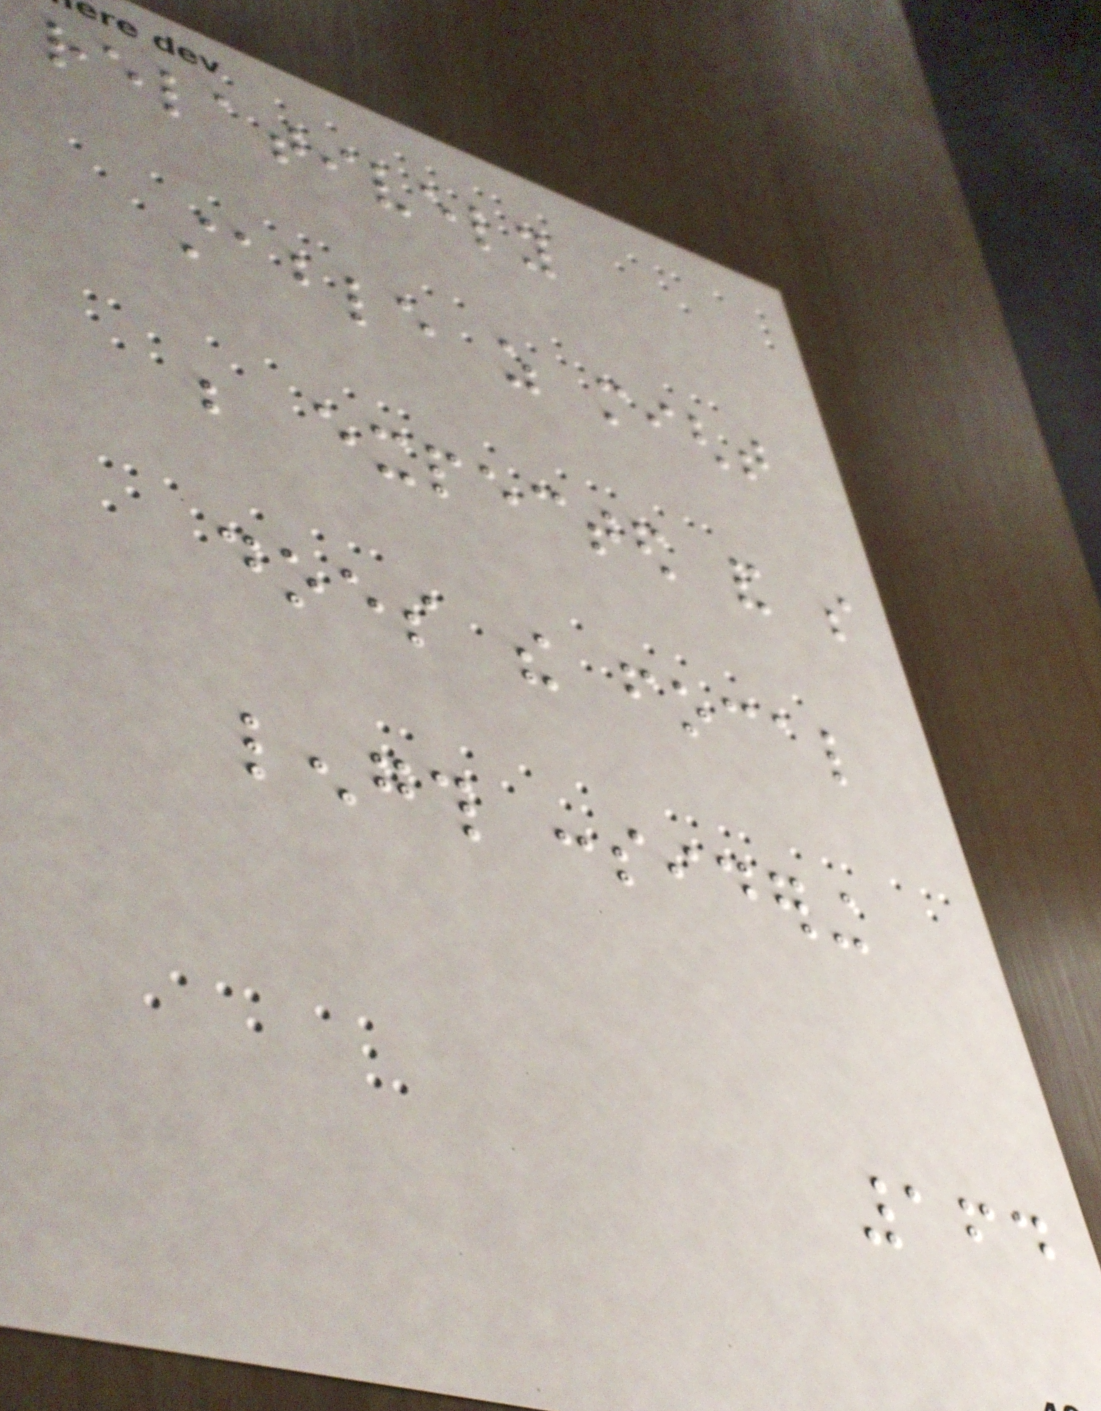relatively
stable as might
be expected and so
does the focal
length considering
164
